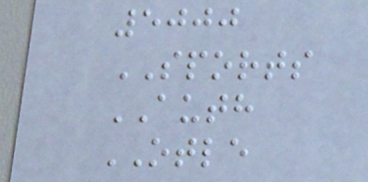5000
SPORTS
AUTH
OTLE
